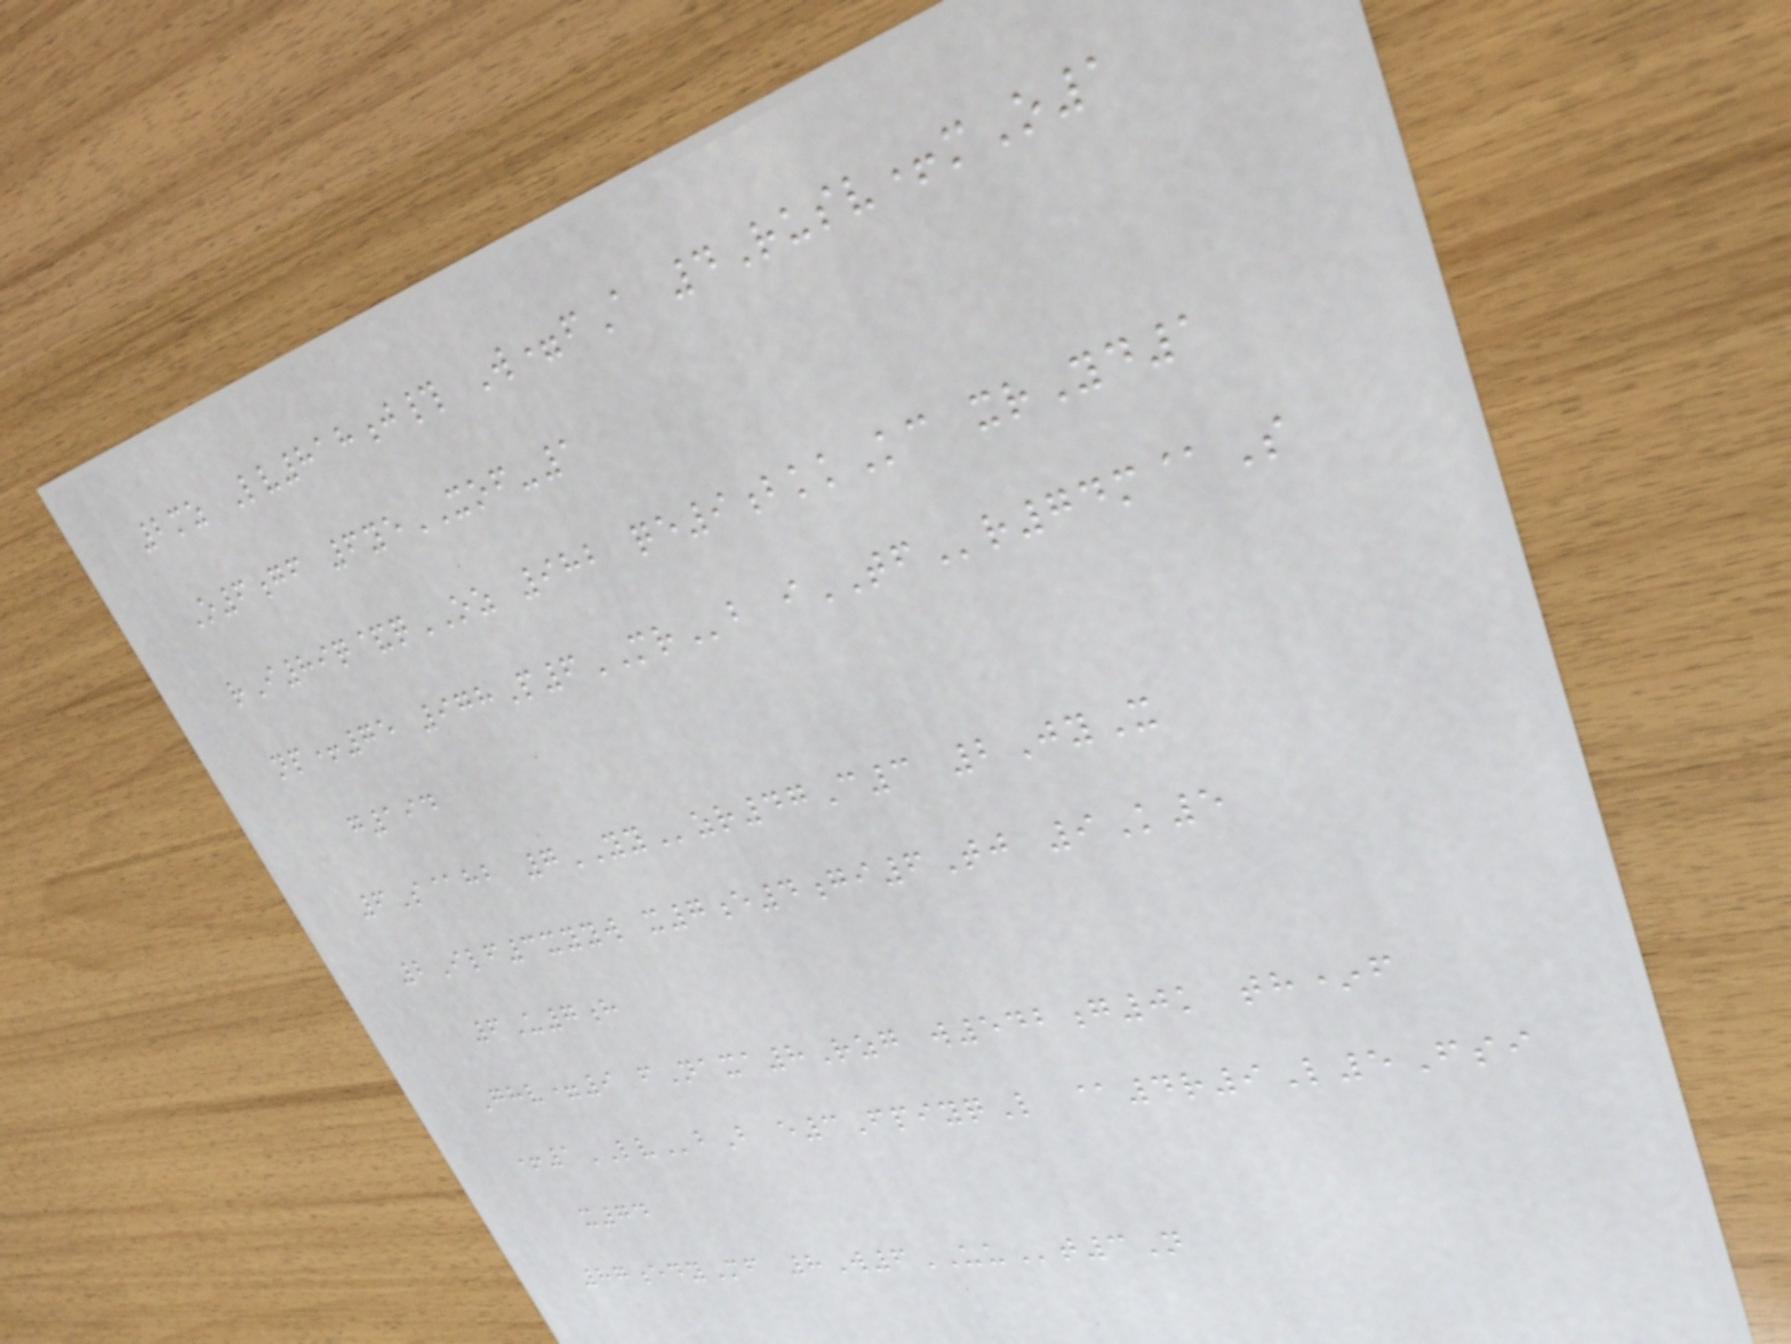2mz Lv818j# W=fA 4Rusv+mO1
O6gf 6yeXOF-1
rI89q&qOZ 982 qe9bkkKc xrYd1
np+75 978P6MRb iTFr74m@S
g194
6S@hb 7YYzr47C3 2JyX
2Ilf3xyyw x7e4gi6Tj 9K5
6U7h
Ghv=9 fNaxa8Rzg w542g0k th*f
+1LVbB e3FpiyqL @4r9L5Fsi
x74
87edyMf 8W6UUt3N
